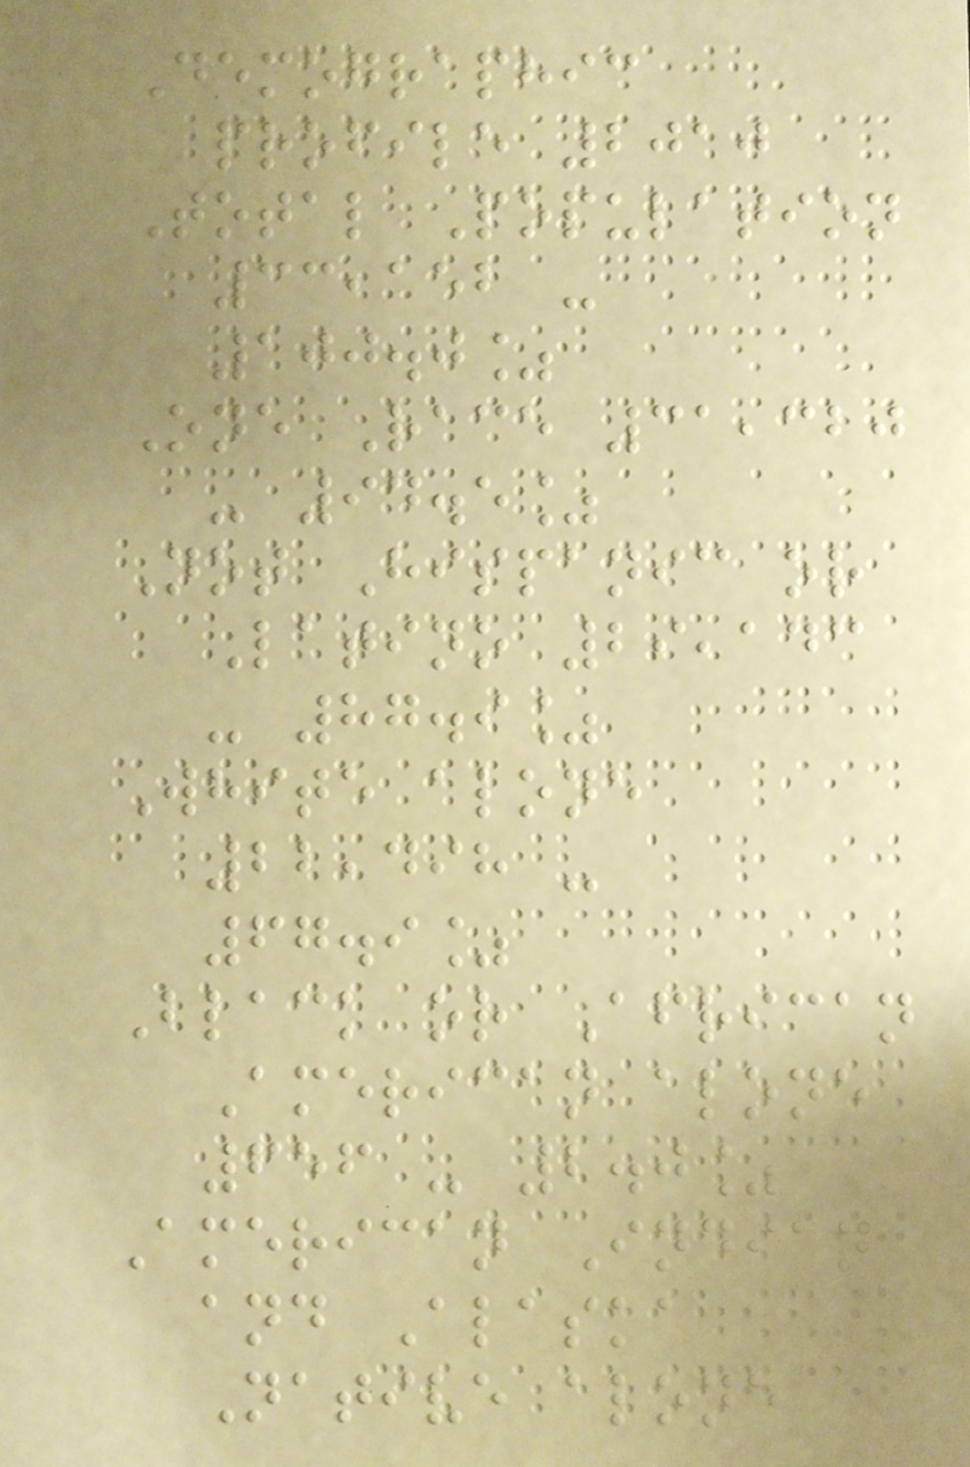Demographic
profile 2010
Total Population
33,152 -
100.0%
One Race 31,320
- 94.5%
Not Hispanic or
Latino 29,143
- 87.9%
White alone
22,498 -
67.9%
Black or African
American alone
656 - 2.0%
American Indian
and Alaska
Native alone
